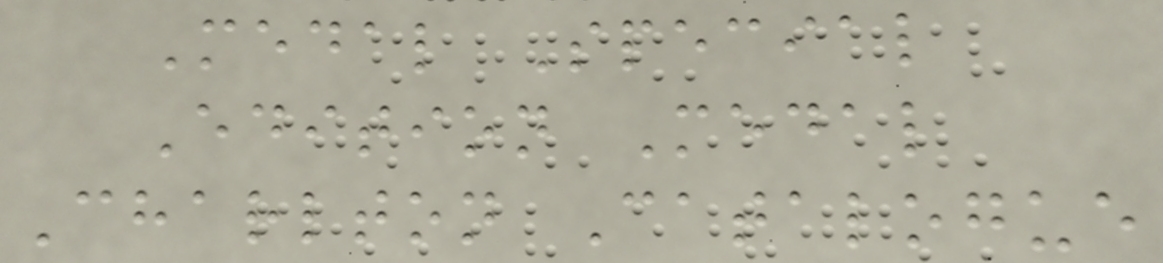Medal Special
Edition Medal
Charlton Catalogue
